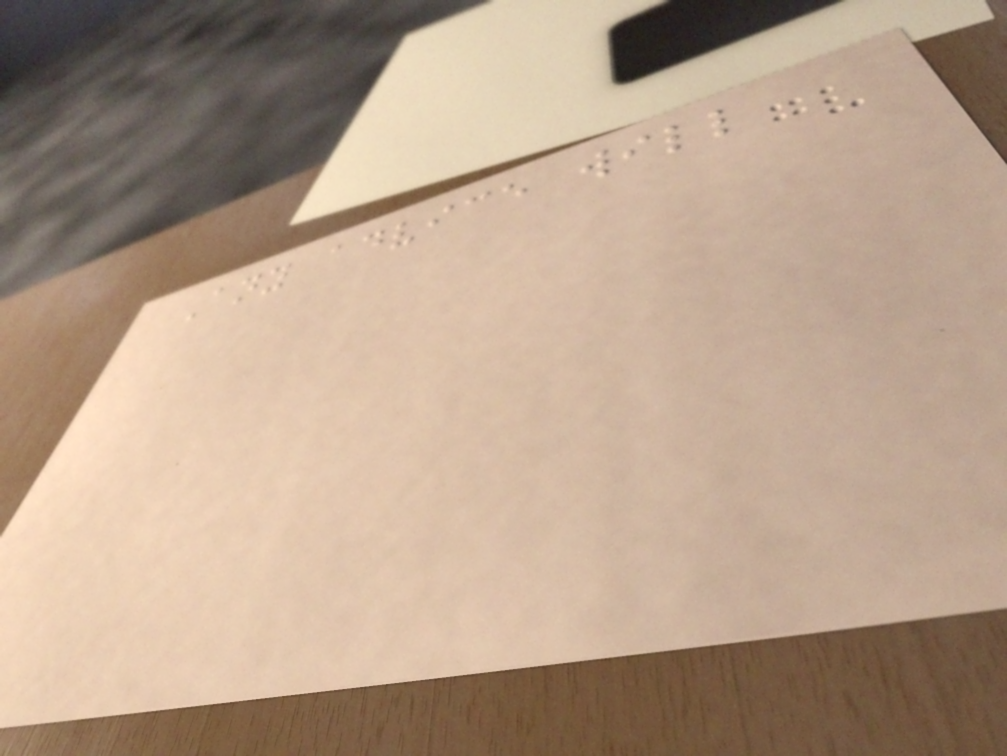Any advice will
